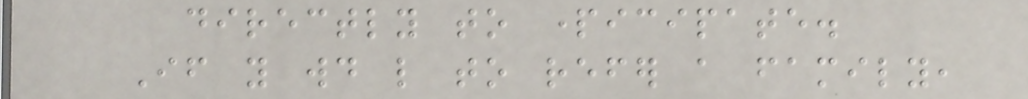directly to participate.
If you would like to refer a family,
